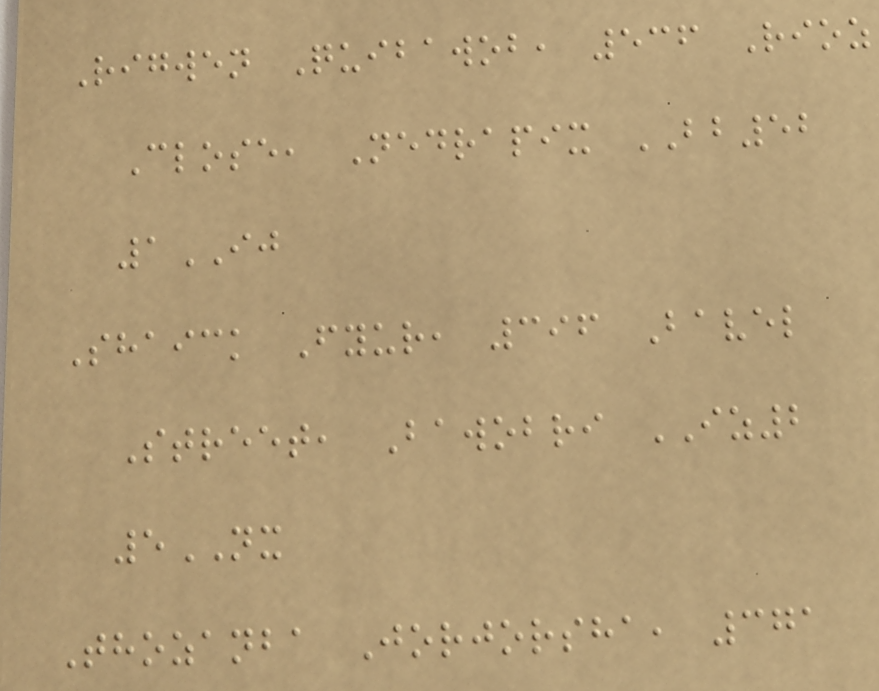Rigwen Quibawob, 536 Rioz
Close, Nedrapix BB52
1IJ
Shaick Fyur, 396 Bavel
Street, Bawobri IZ2
5NX
Thozanba Jorjorsha, 371
